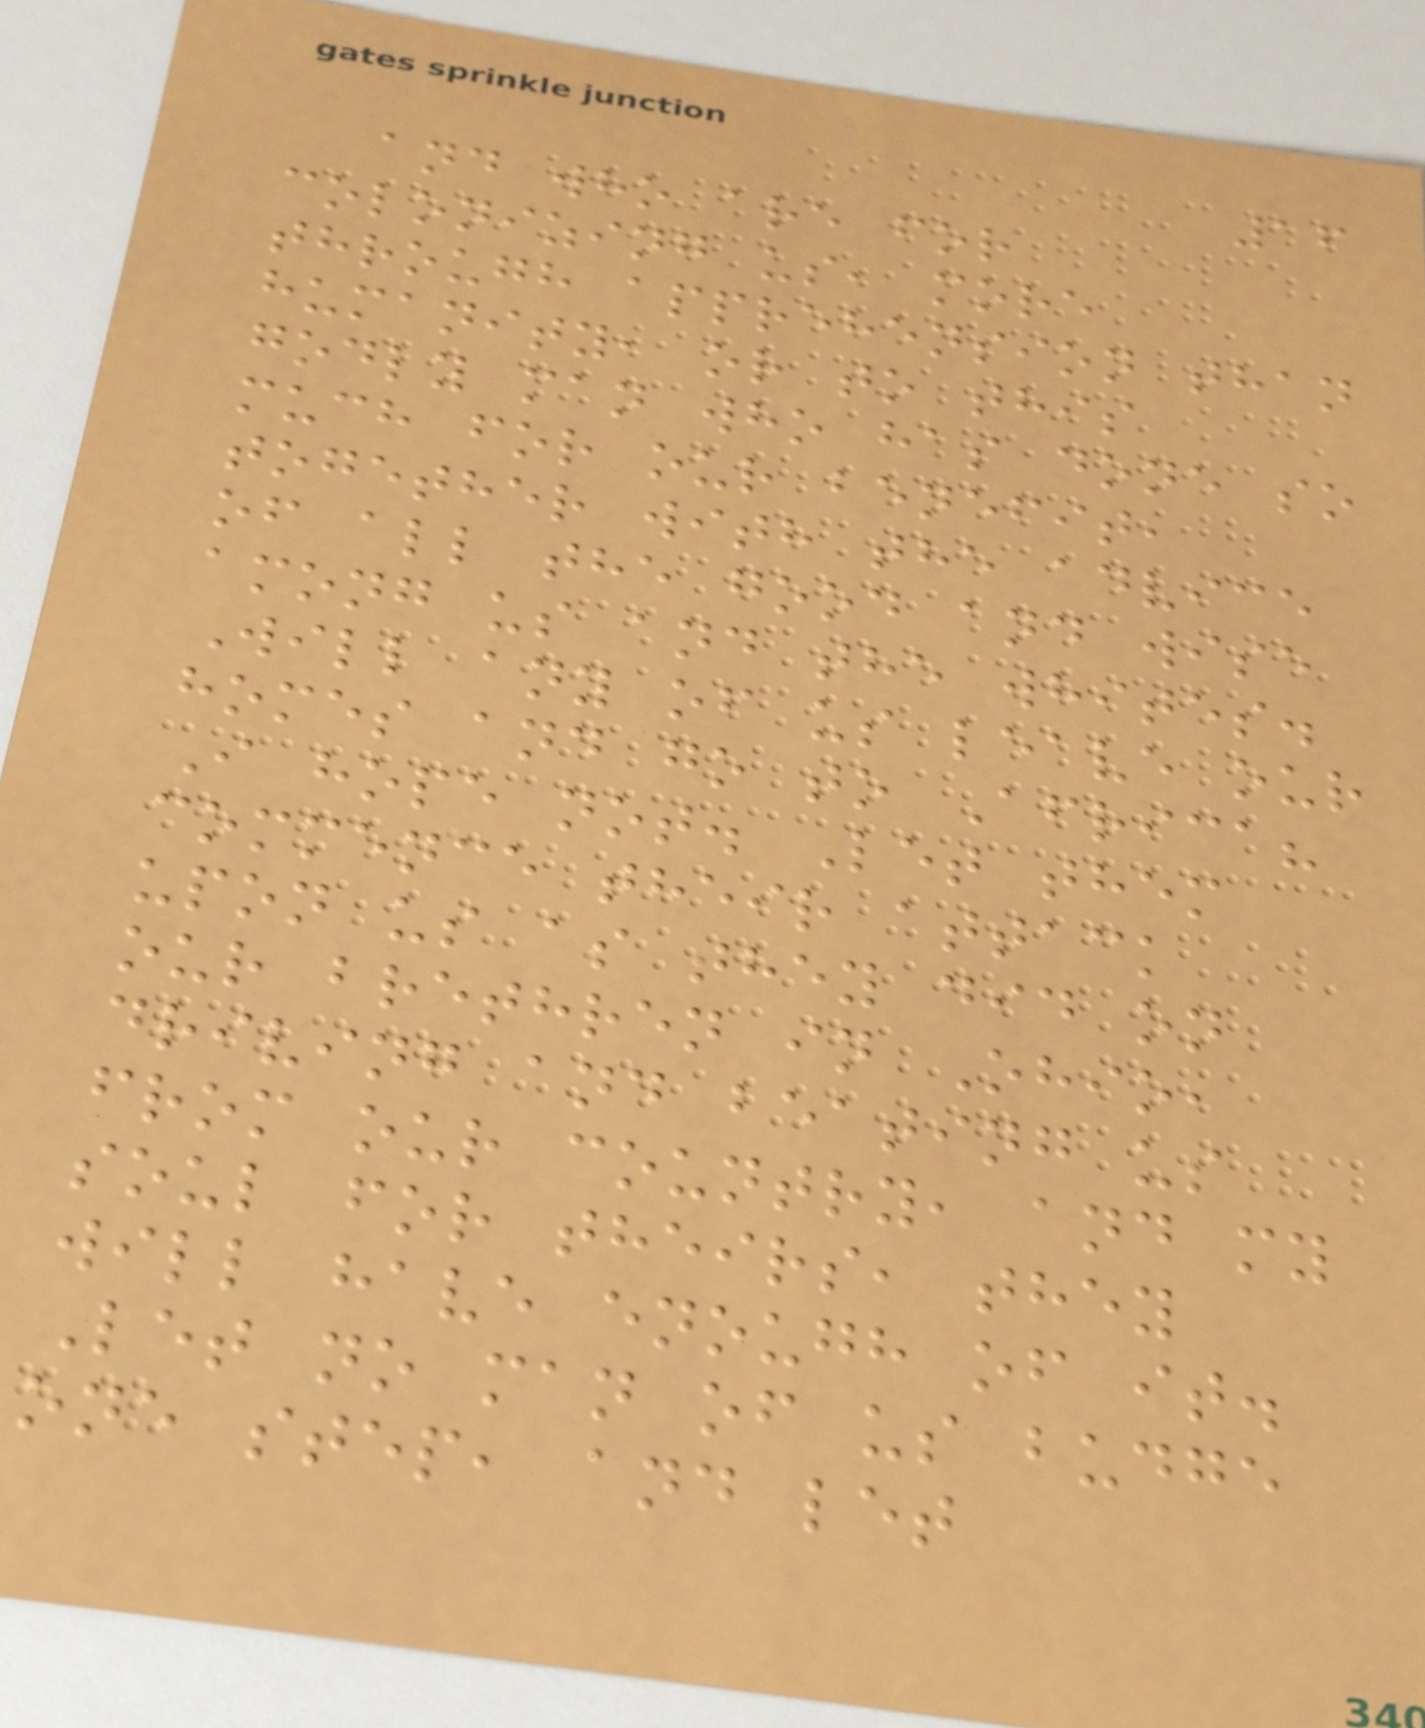16
and who are for
colonizing us, more
through apprehension than
humanity, or to this
godly man who has done so
much for our benefit,
together with the advice
of all the good and wise
among us and the whites.
Will any of us leave our
homes and go to Africa?
I hope not. Let them
commence their attack
upon us as they did on
our brethren in Ohio,
driving and beating us
from our country, and my
soul for theirs, they
will have enough of it.
Let no man of us budge
one step, and let
